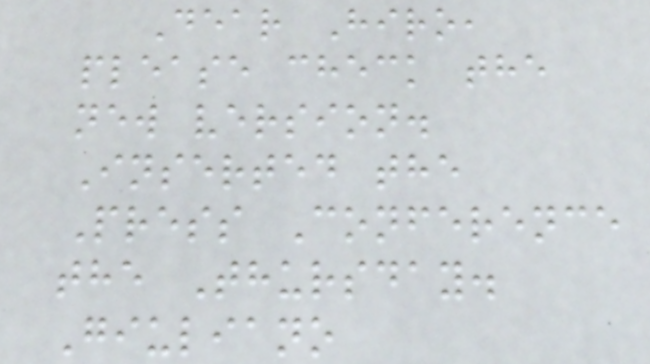Dear Hiro,
please check the
new version.
Inserted the
Press Conference
the Thursday.
Giuliano
